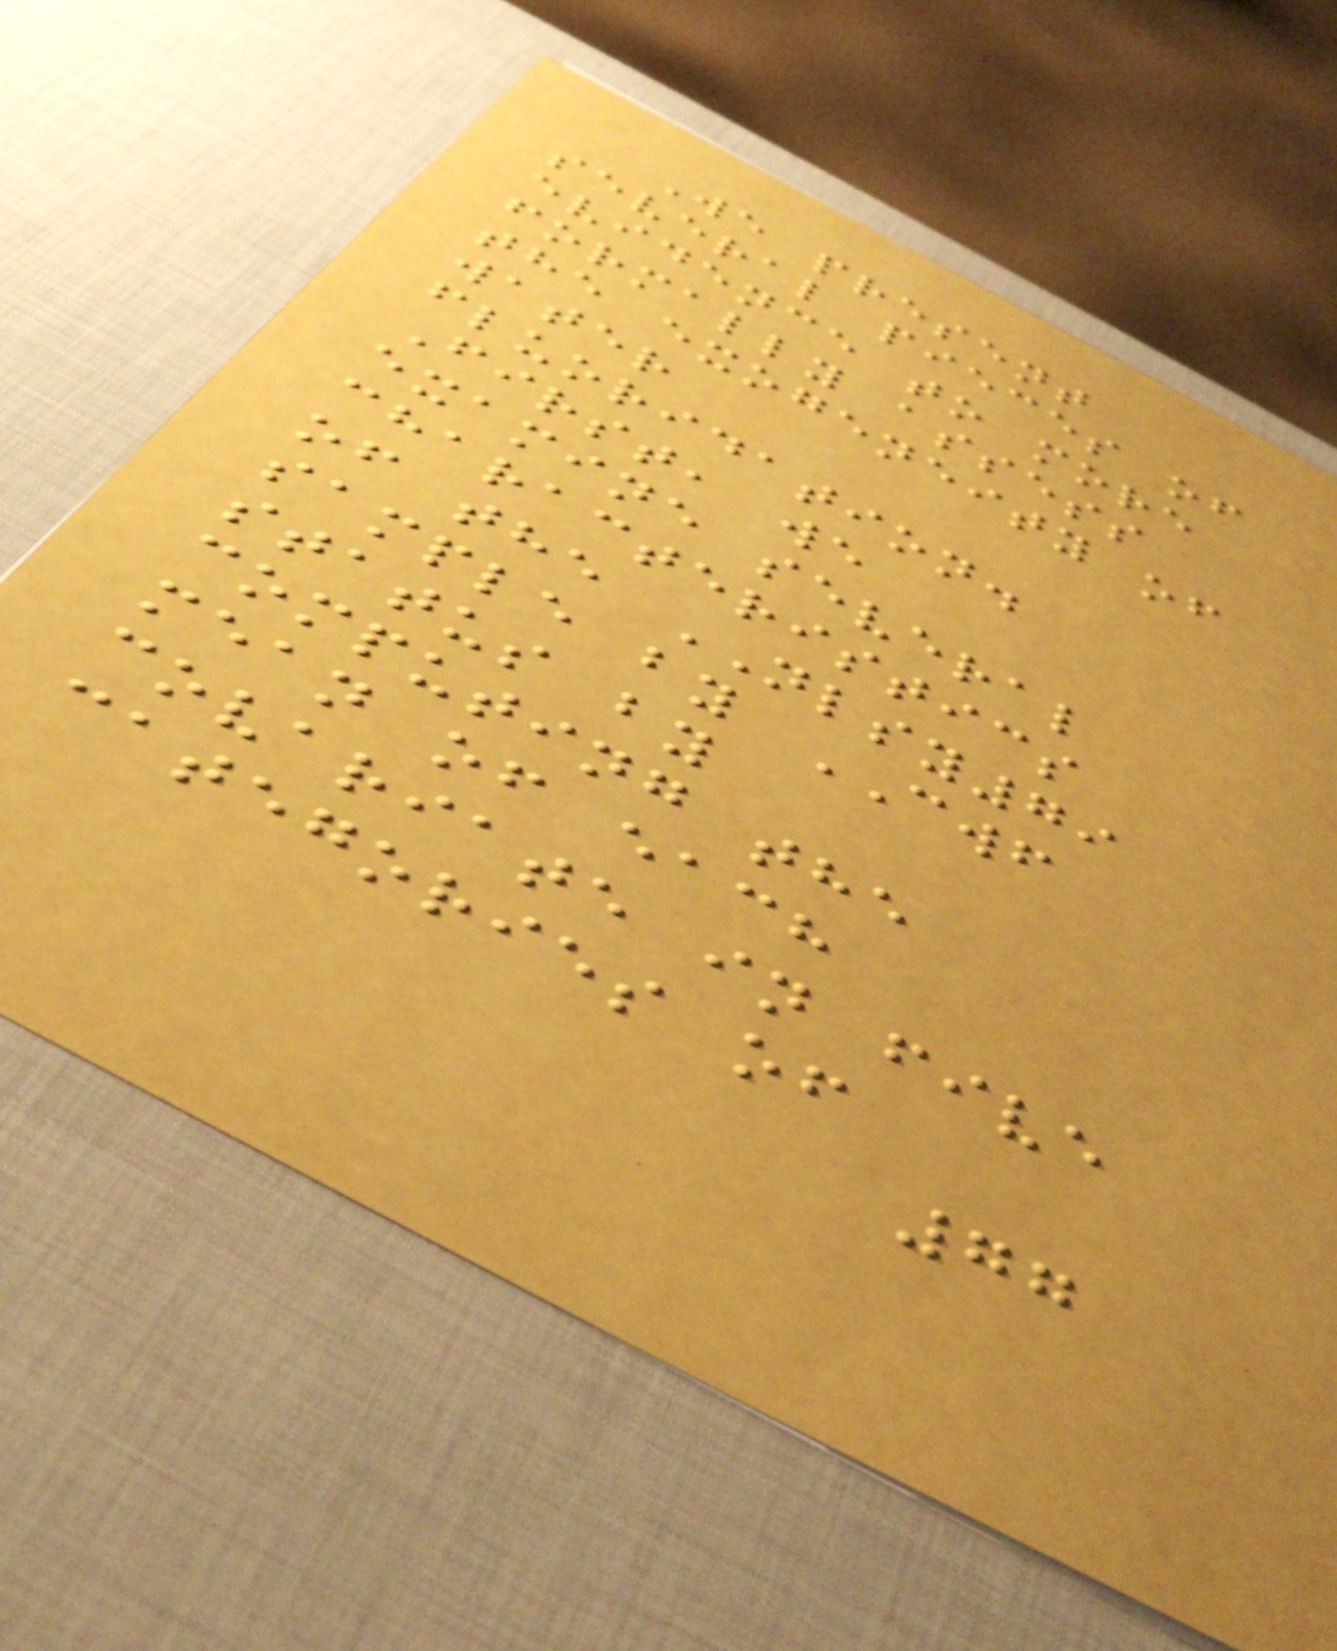We present
several pieces of
evidence to more
formally assess
the exogeneity of
water
fluoridation.
First, we
examine several
characteristics
of the NLSY79
sample by CWF
status by
computing the
mean of each
covariate in five
categories of
77
